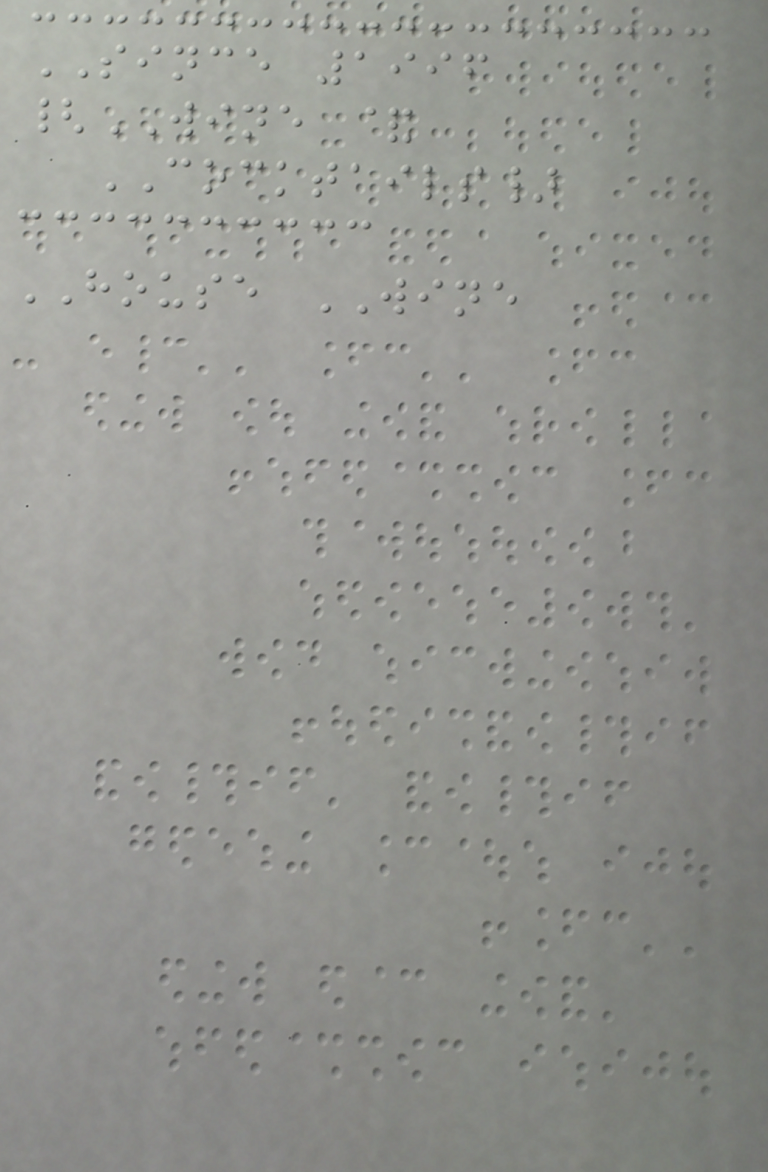SINCE 1996
{WINE &
COCKTAILS}
HOUSE WINE
